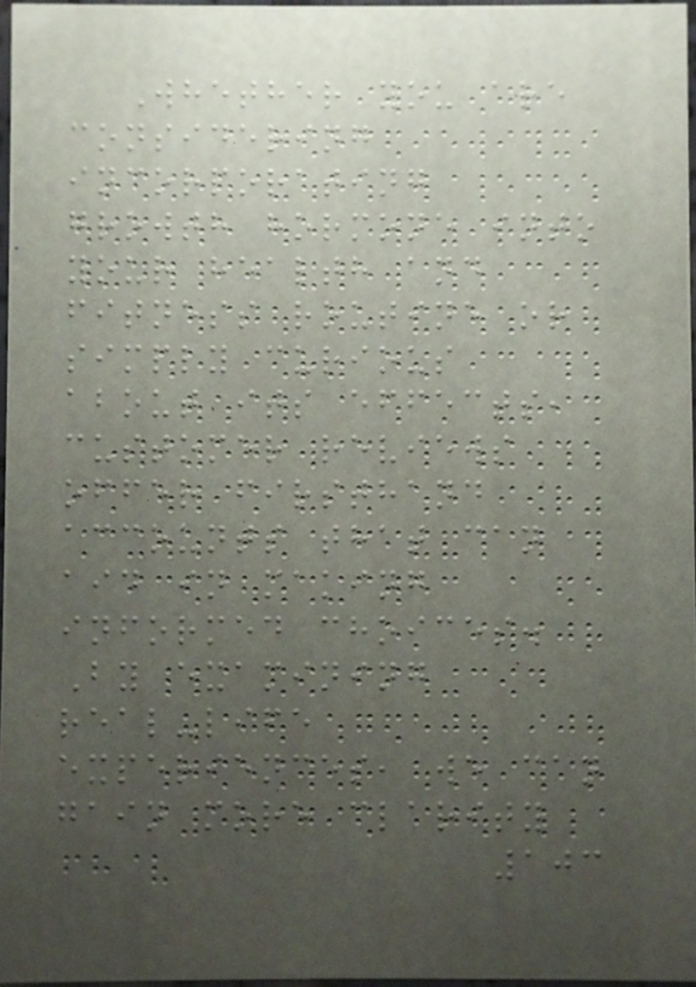Whether you are
considering
incorporating
growth hormone into
your health and
fitness routine or
simply curious
about its effects,
customer reviews
offer firsthand
accounts that can
aid in making
informed choices.
By examining
real-life
experiences, we can
gain more clarity
103
